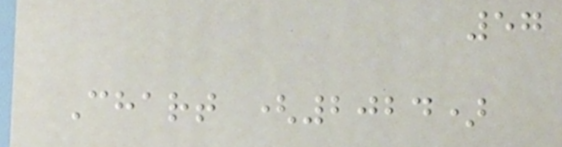57
Chart (2024)
